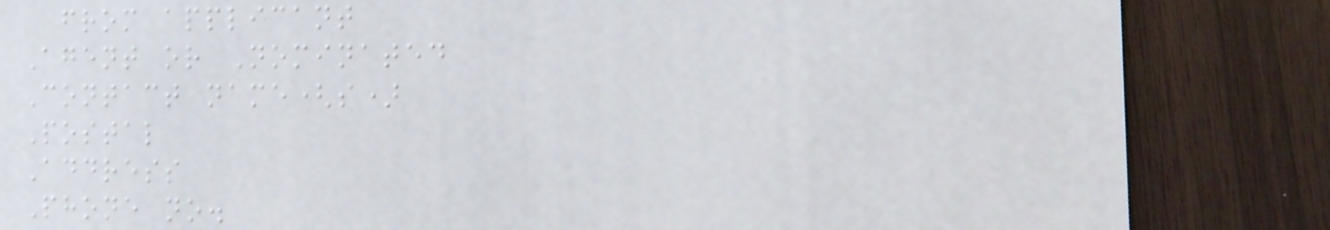from applicant
Agent or Nominated
Contact name(s)
Postal
Address
Phone no.
